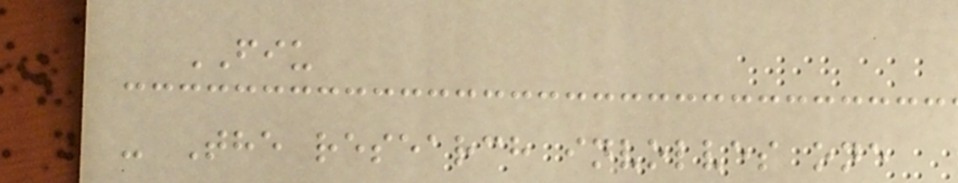FIU
- The research involves one
